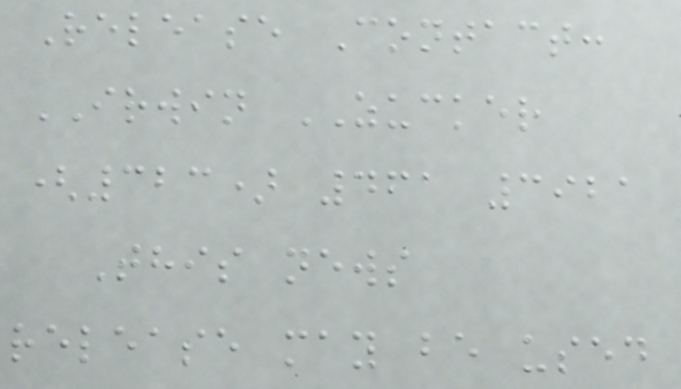Release Contact:
IRWIN ZUCKER
(323) 461 3921
This news
release may be used
